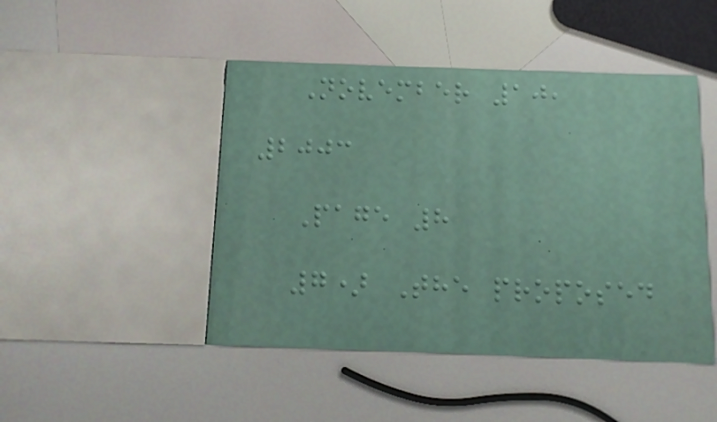November 10,
2003
Page 8
7) The proposed
